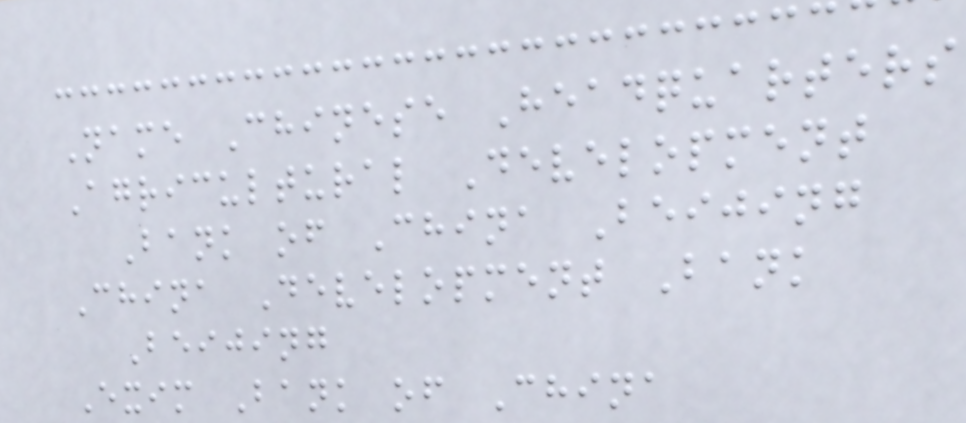Name Chinese Headquarters
Agricultural Development
Bank of China Beijing
China Development Bank
Beijing
Exim Bank of China
